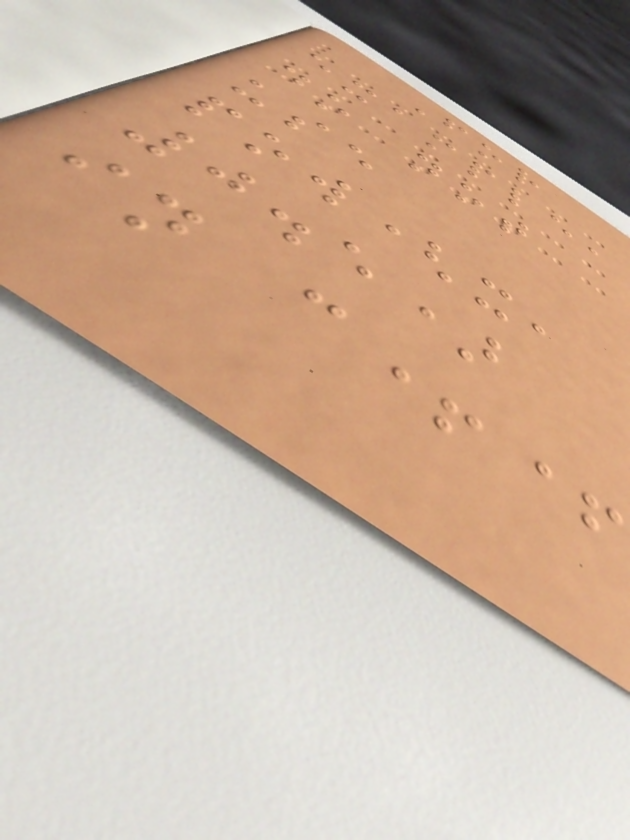For
example,
do not
use
pow(x,
0.5)
in c++
